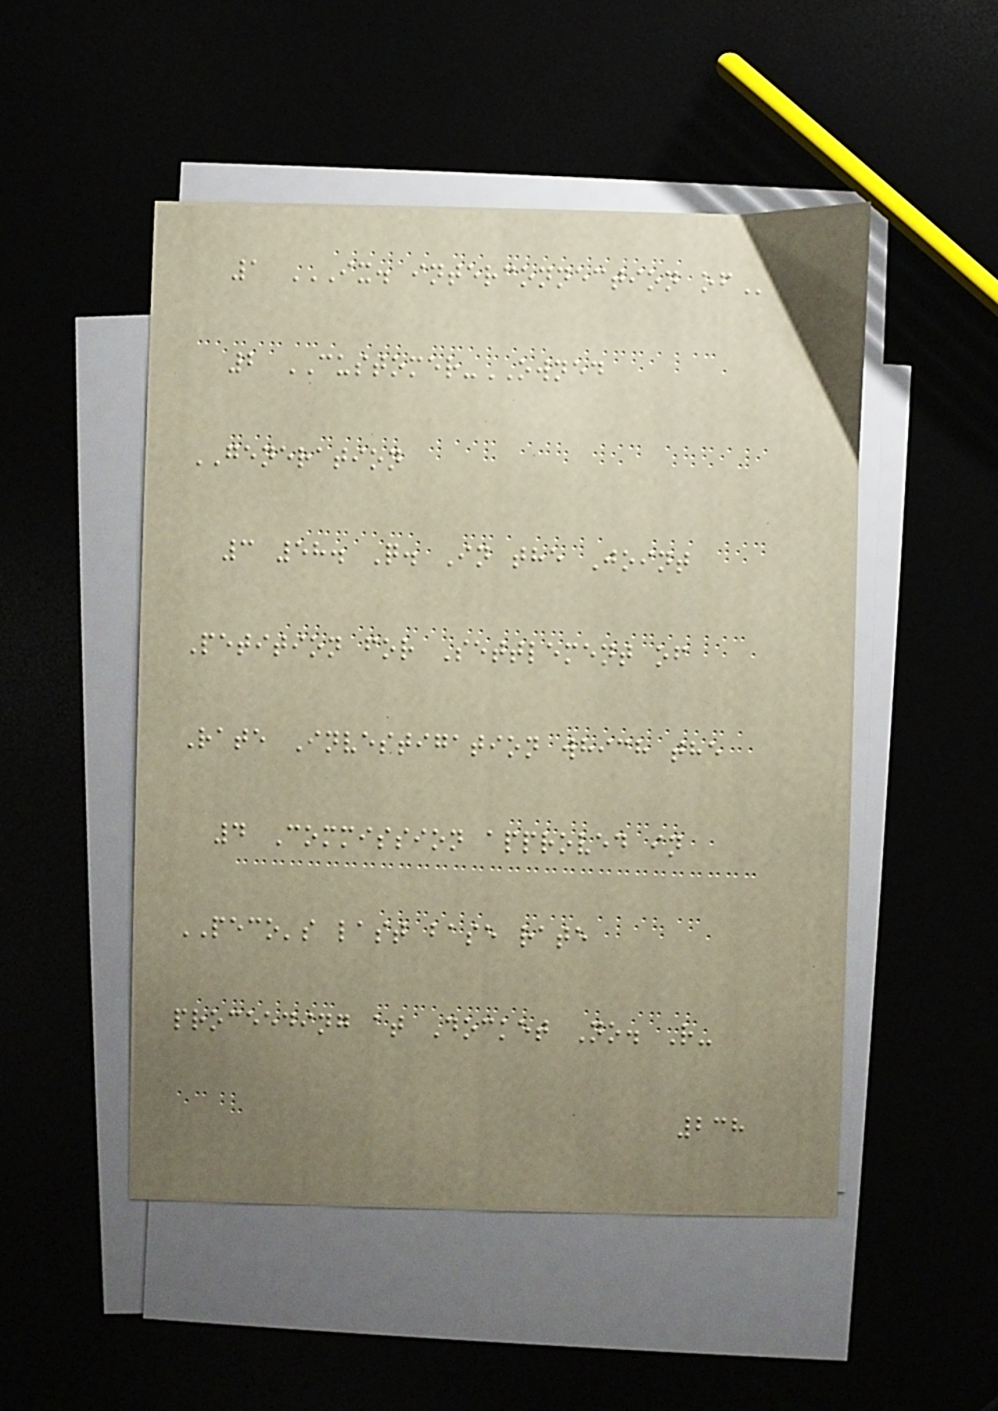1 IX. INTERCONNECTION OF
2 CUSTOMER-OWNED
GENERATION
3 58. Q. In the Joint
Petition for Settlement of
Rate Investigation which the
4 Commission approved in
PECO's last base rate
proceeding at Docket No. R-
238
